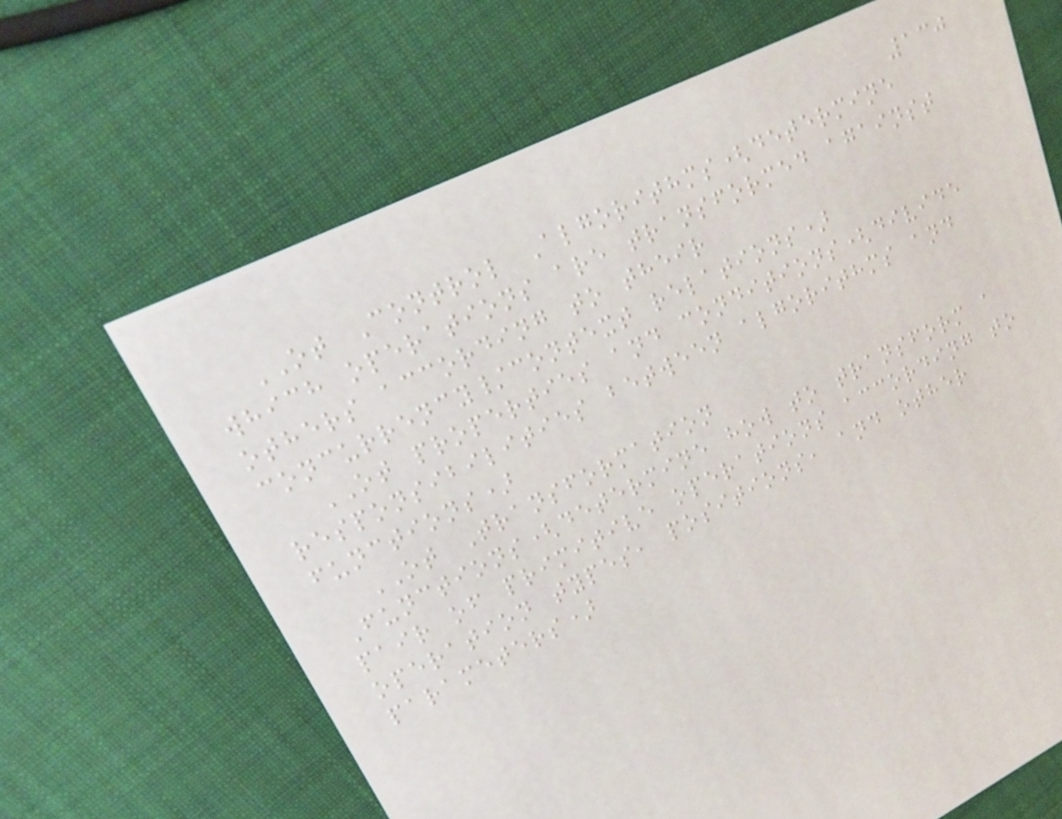130
OT Control Algorithms(determine
which operations are transformed against
others according to their
concurrency/context relations)
OT properties and conditions(divide
responsibilities between algorithms and
functions)
OT Transformation
Functions(determine how to transform a
pair of primitive operations according to
operation types, positions, and other
parameters)
